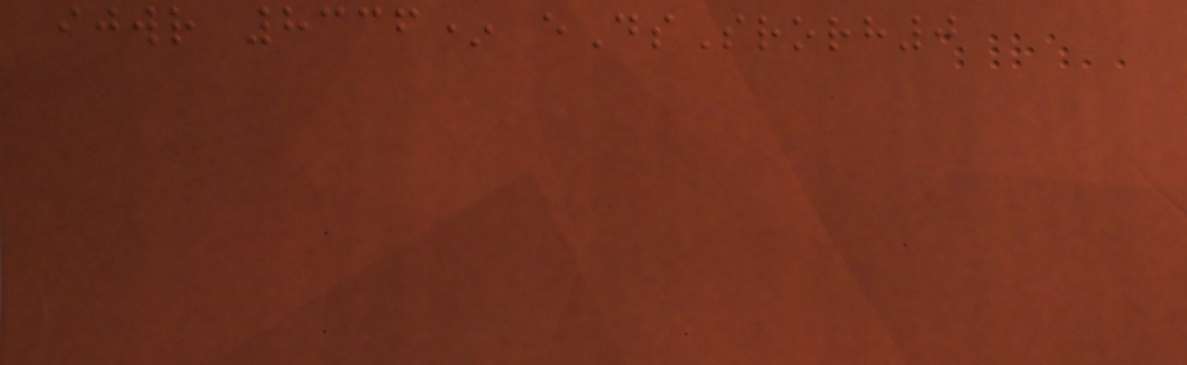ijwr 8336* eDsSrorh0
